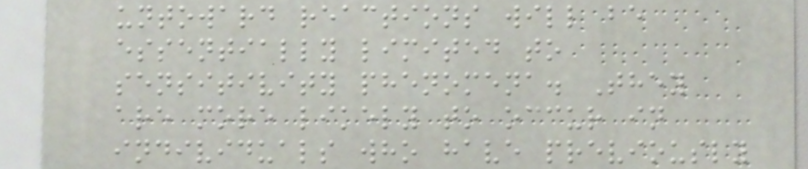untoward reactions will be
essentially limited to
sensitivity phenomena. They
are more likely to occur in
individuals who have previously
